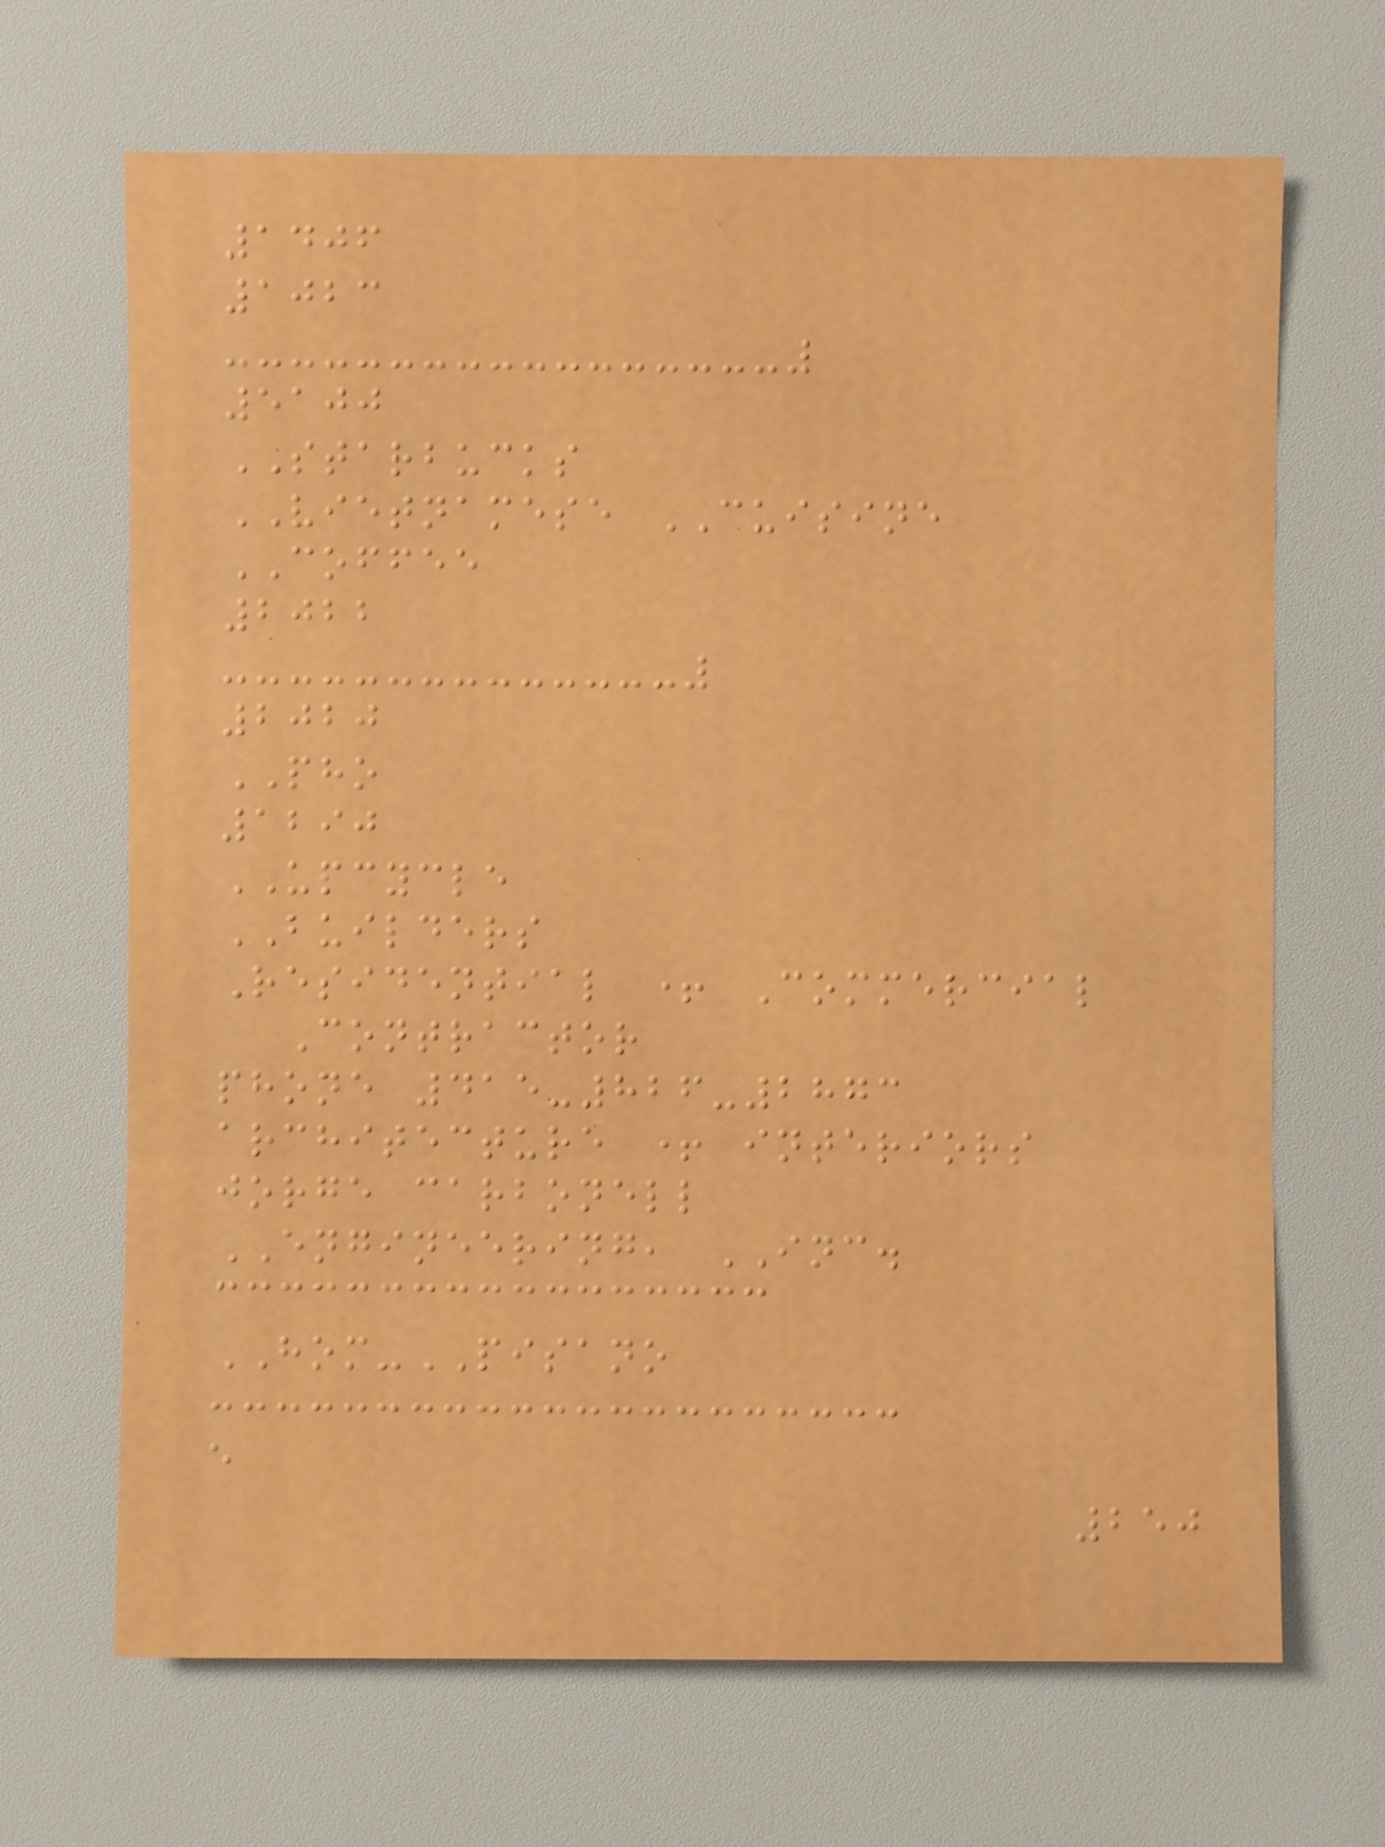1406
1023
5100
STARBUCKS
VIETNAMESE CUISINE
COFFEE
2022
2020
PHO
1290
UPCYCLE
BUILDERS
Residential + Commercial
Contractor
phone 415-826-2873
architecture + interiors
jorge carbonell
ENGINEERING, INC.
HOM-PISANO
e
250
